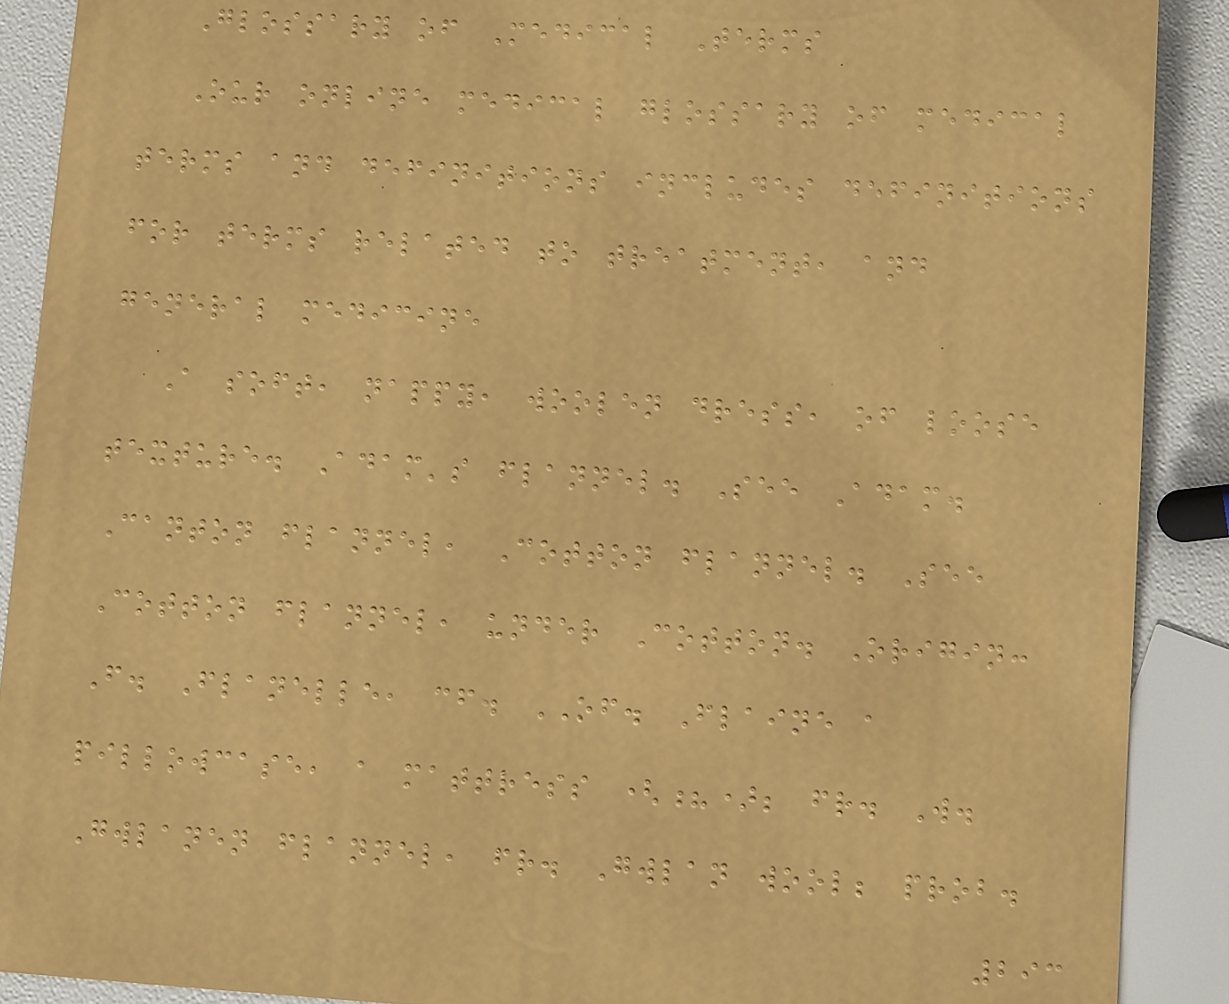Glossary of Medical Terms
Our online medical glossary of medical
terms and definitions includes definitions
for terms related to treatment, and
general medicine
A soft, nappy, woolen dress, of loose
texture. Adam's flannel. See Adam.
Canton flannel, Cotton flannel. See
Cotton flannel, under Cotton. Origin:
F. Flanelle, cf. OF. Flaine a
pillowcase, a mattress (?); fr. W.
Gwlanen flannel, fr. Gwlan wool; prob.
293
